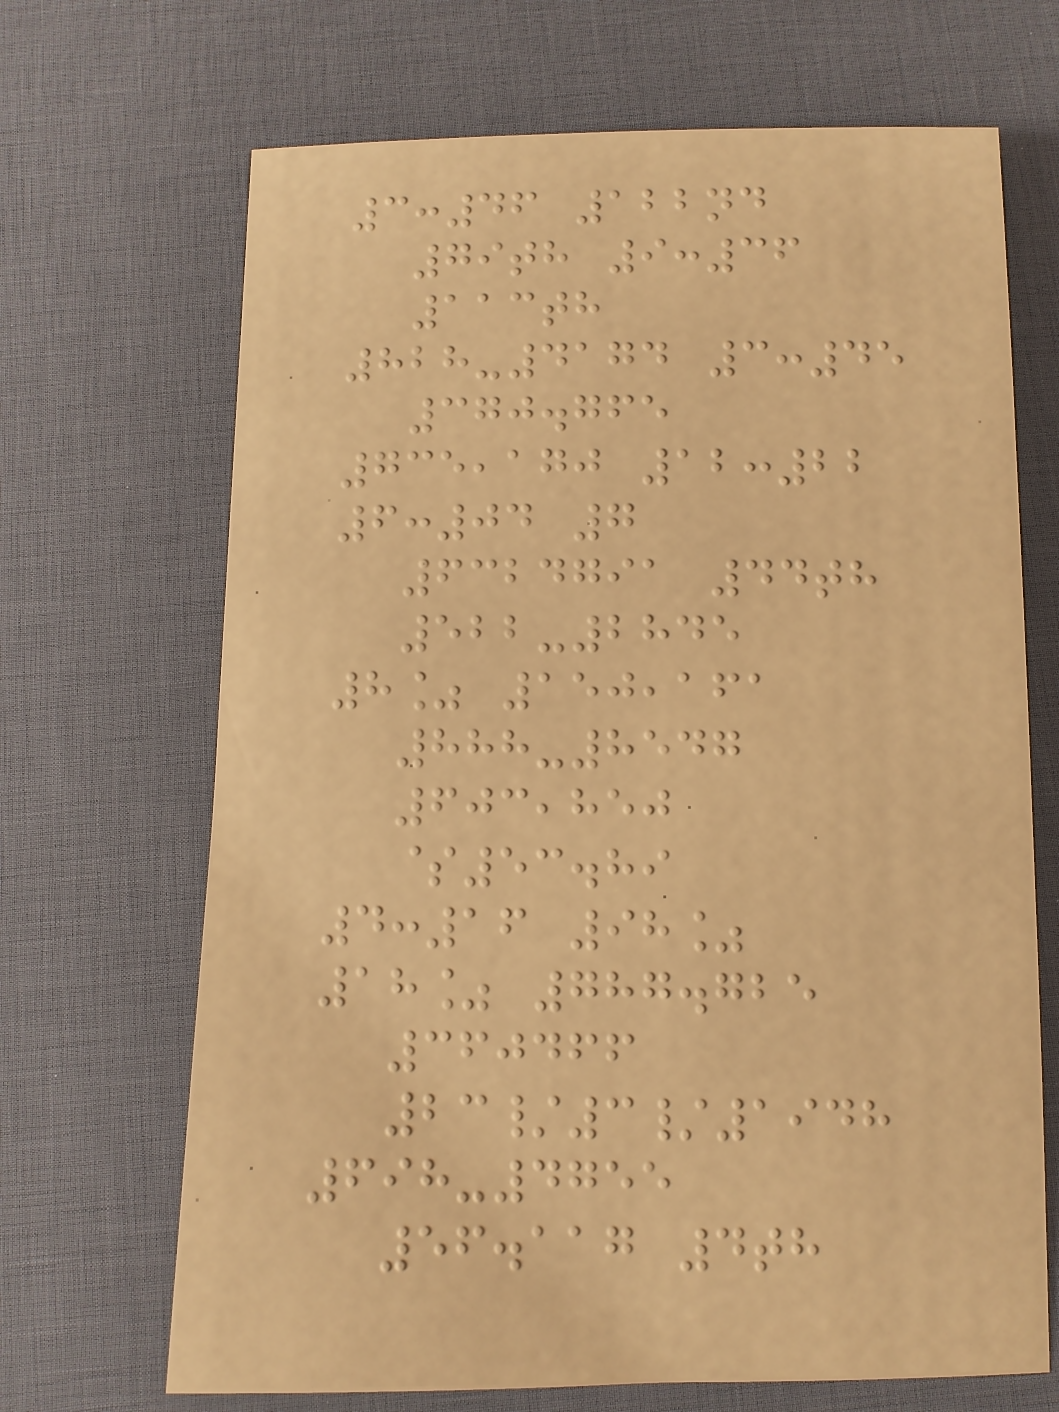3:46 122nd
79th 9:36
113th
828-4174 3:45
370.765
735,170 12:22
6:04 7
6324791 44th
522-2845
8% 150,161
888-8547
603,850
$53.89
4:16 98%
18% 787.725
360466
23/3/1948
698-4755
56.117 4th
